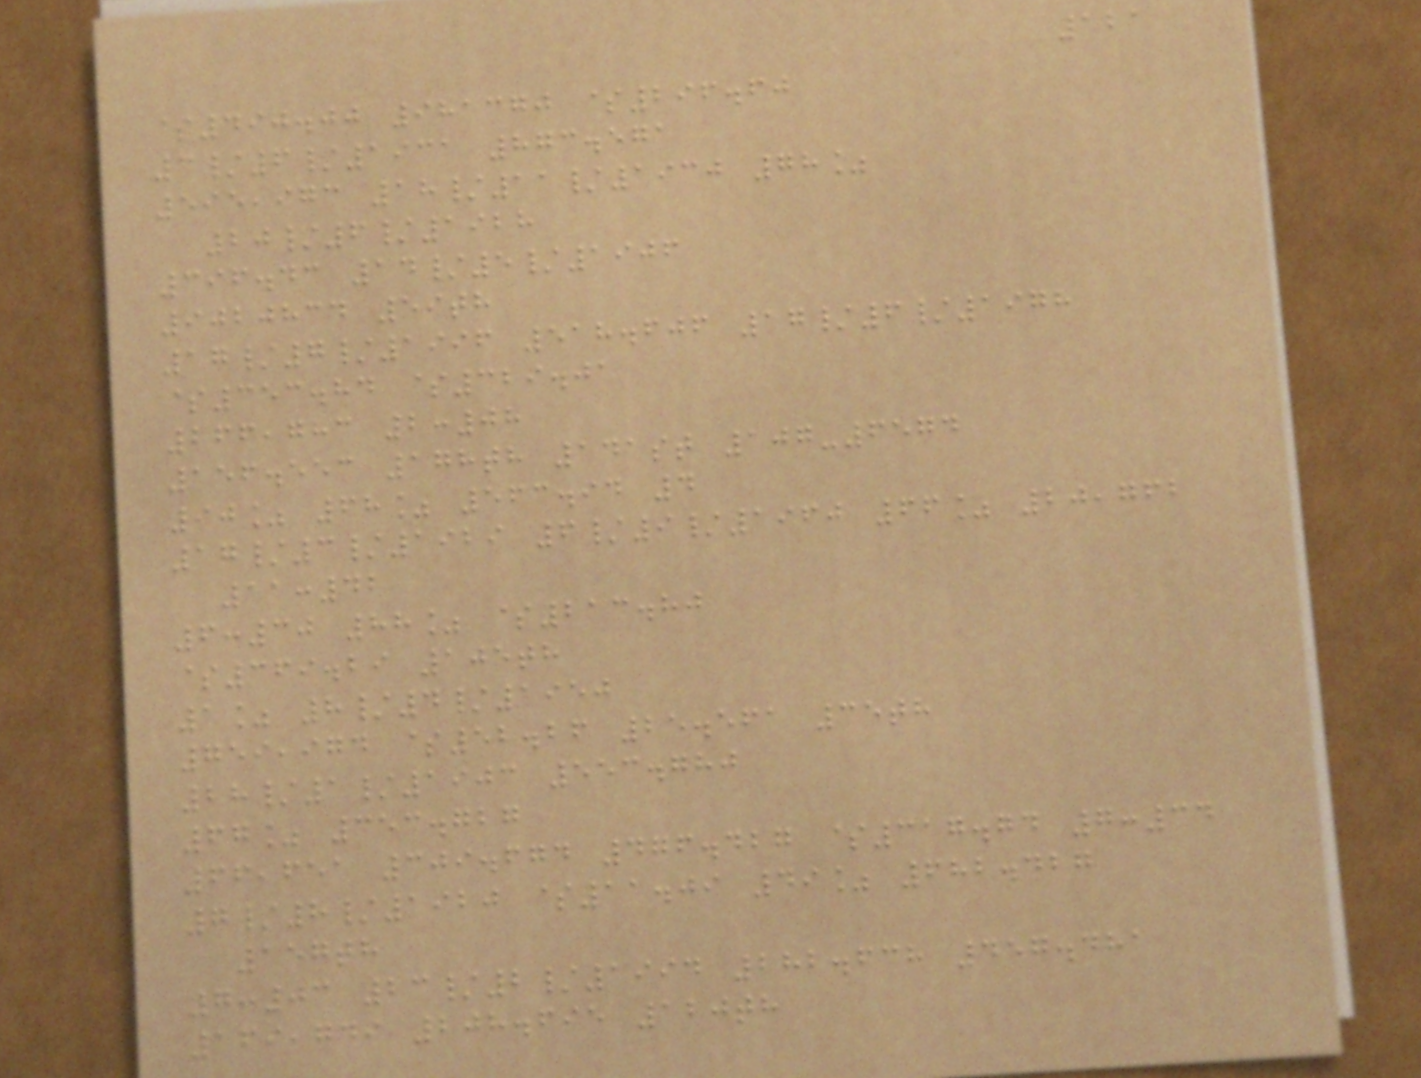121
$490.00 981370 $296.60
3/6/1931 873.571
595,973 18/11/1930 78%
20/6/1928
396.43 14/5/1906
9020834 59th
17/7/1996 518.606 17/6/1978
$353.84 $329.01
266,783 2:08
156.553 178th 141st 107-6574
90% 68% 563.94 4
17/3/1929 6/9/1960 66% 20,762
11:42
6:30 88% $213.80
$369.29 105th
1% 8/4/1950
759,974 $52.26 25.561 35th
28/1/1903 553.780
67% 353.727
66,651 309.674 476.427 $317.74 7:34
7/8/1920 $11.09 49% 682.427
157th
7:03 23/2/1994 282.638 457.481
169,749 208.695 120th
